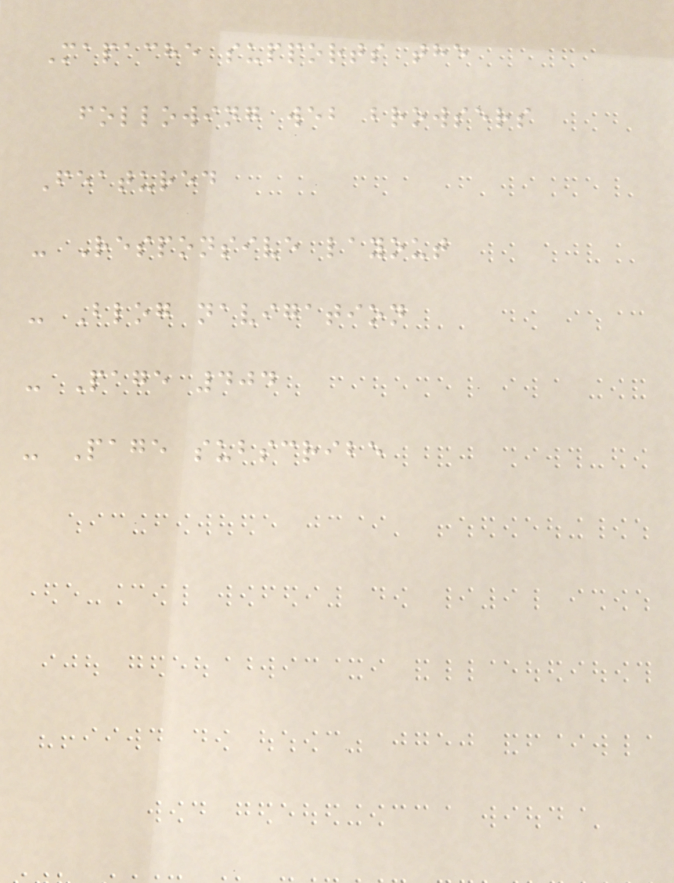Mapache supports the
following web browsers
Featured
- Responsive layout
- Blog navigation
- Page 404
- Page subscribe
